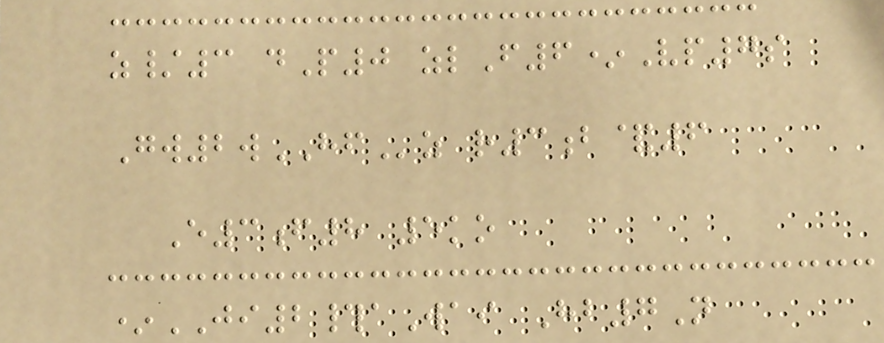z/3 dP0 zlF6*Vp7s
Gw2wHFz r3b&6
E3f8 5ko
*JI2#aWai Hb7N
